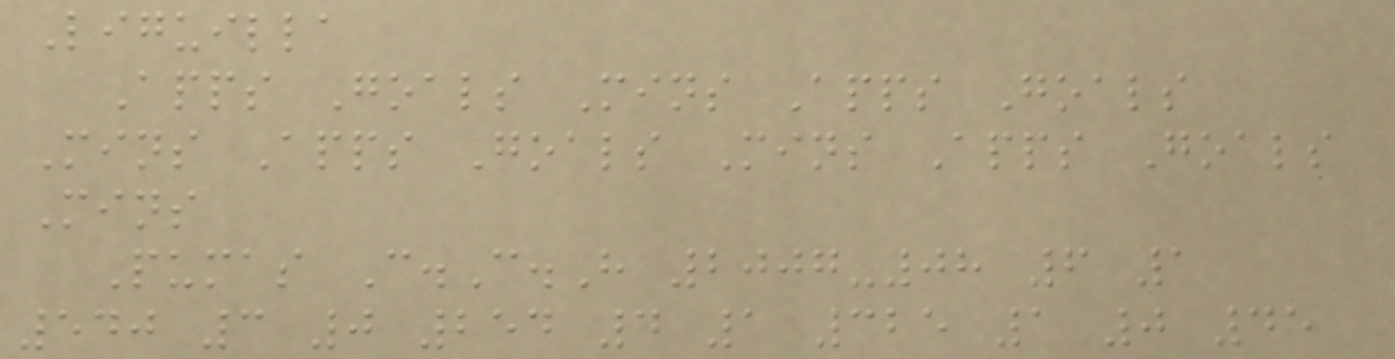Liguilla
Apps Goals Mins Apps Goals
Mins Apps Goals Mins Apps Goals
Mins
Pumas C.C.H 2007-08 6 1
540 3 0 254 4 1 325 1 0 45
